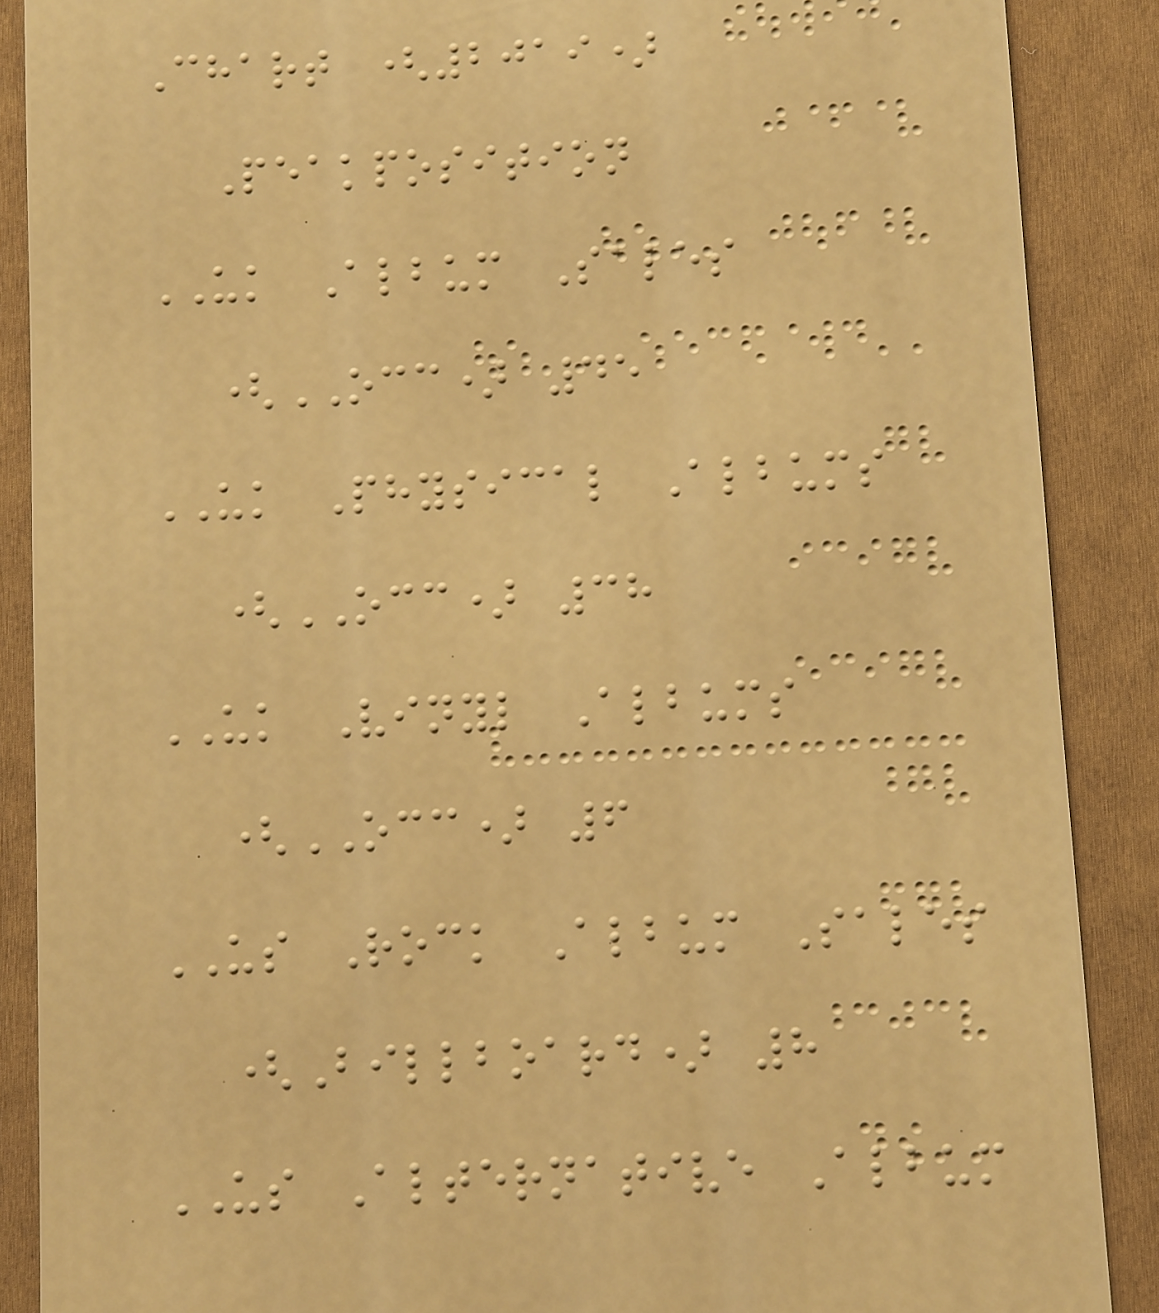Chart (2019)
Peakposition
UK Album Sales
(OCC) 45
UK Physical Albums
(OCC) 38
UK Vinyl Albums
(OCC) 6
US Rock Album Sales
(Billboard) 8
US Alternative Album
